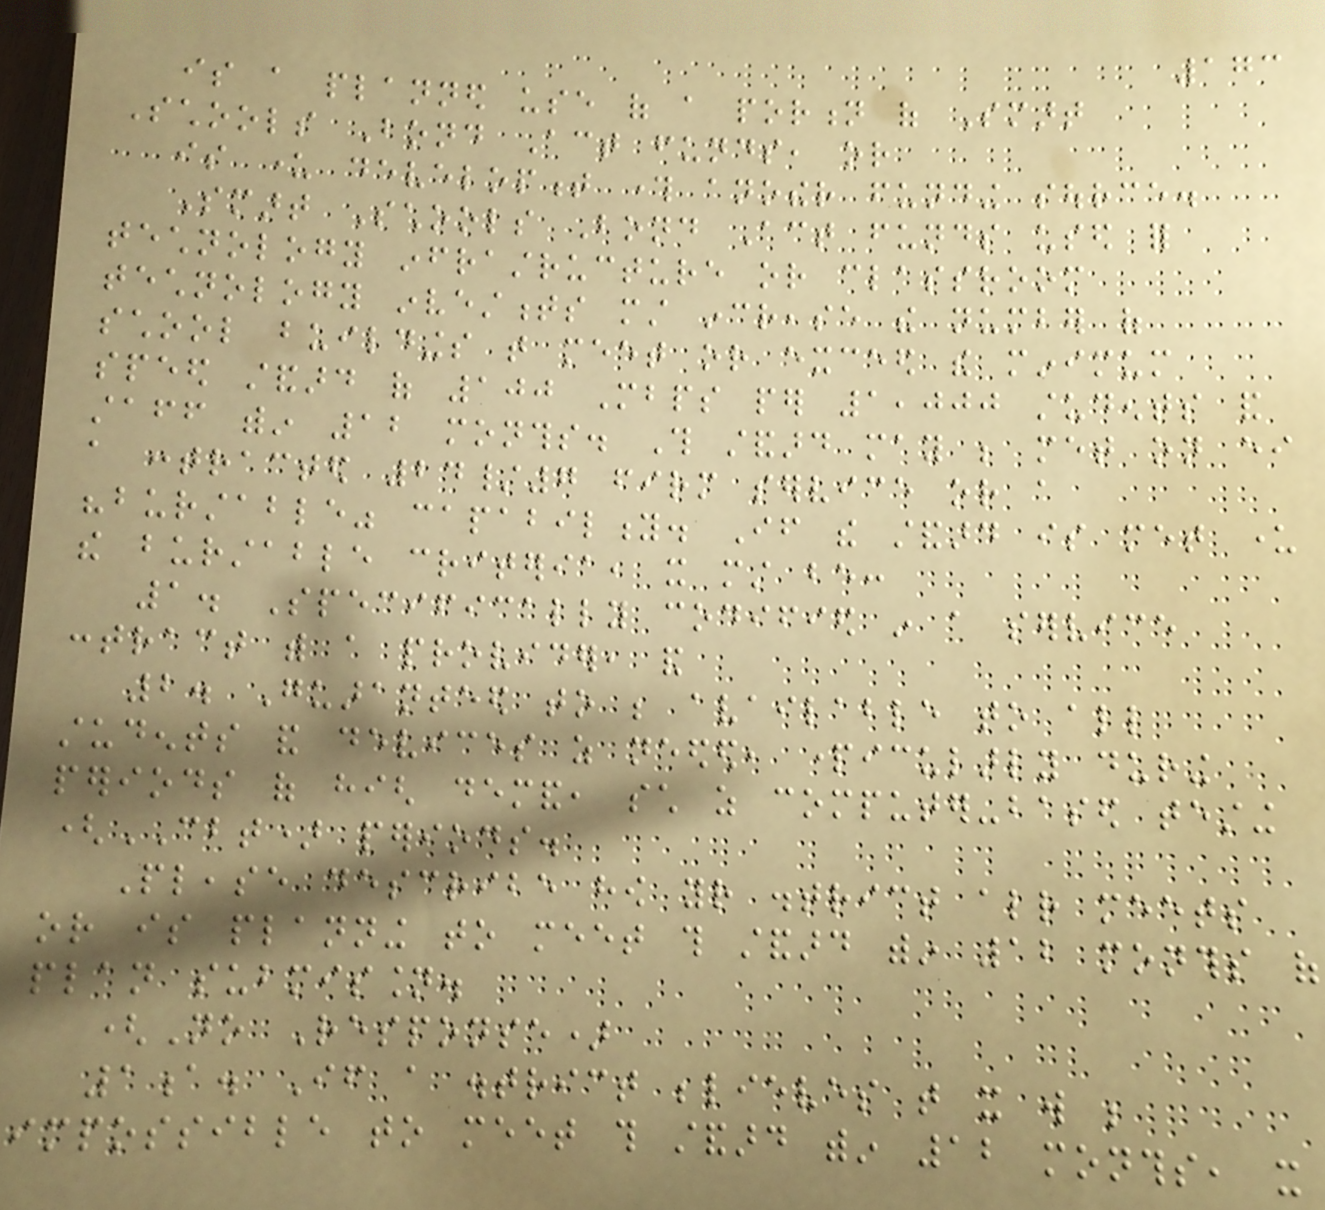173
is a planned use of a portion of Smart
Schools Bond Act funds, or
is under development through another funding source.
Smart Schools Bond Act funds used for
technology infrastructure or classroom
technology investments must increase the number of
school buildings that meet or exceed the minimum
speed standard of 100 Mbps per 1,000 students and
staff within 12 months. This standard may be met on either
a contracted 24/7 firm service or a
"burstable" capability. If the standard is met under
the burstable criteria, it must be:
1. Specifically codified in a service
contract with a provider, and
2. Guaranteed to be available to all
students and devices as needed, particularly during
periods of high demand, such as computer-based testing
(CBT) periods.
Please describe how your district already meets
or is planning to meet this standard within 12 months of
plan submission.
(No Response)
1a. If a district believes that it will be
impossible to meet this standard within 12 months, it
